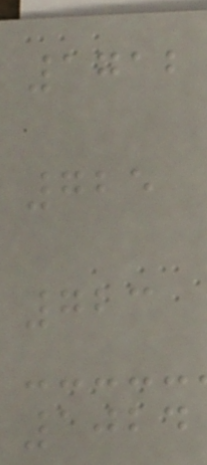1712
725
723
1024
